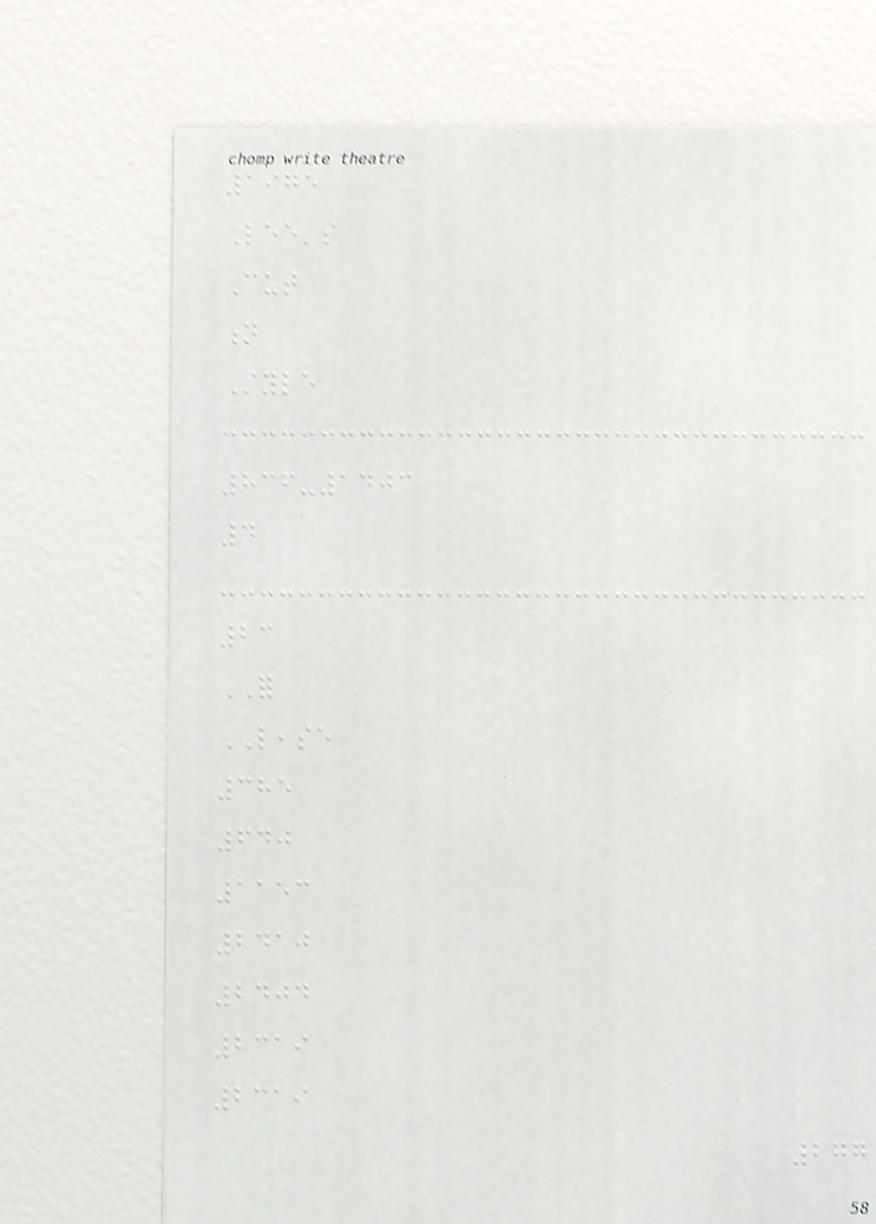1975
Lee's
Cut
n
Style
836-1403
4
23
FOR
LEASE
385
640
1153
2410
2404
2319
2319
277
